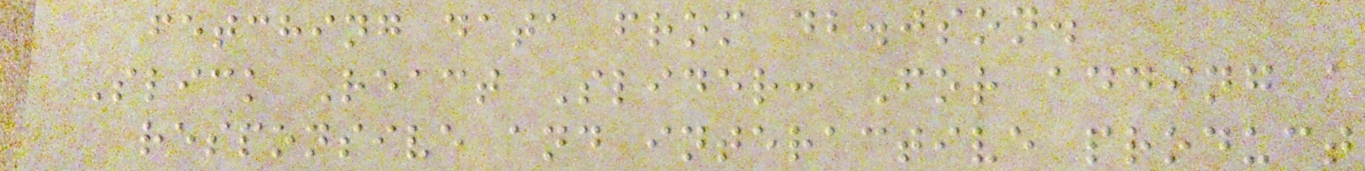fetching data from db.json.
Slick React Slider: For adding a
responsive and interactive product
